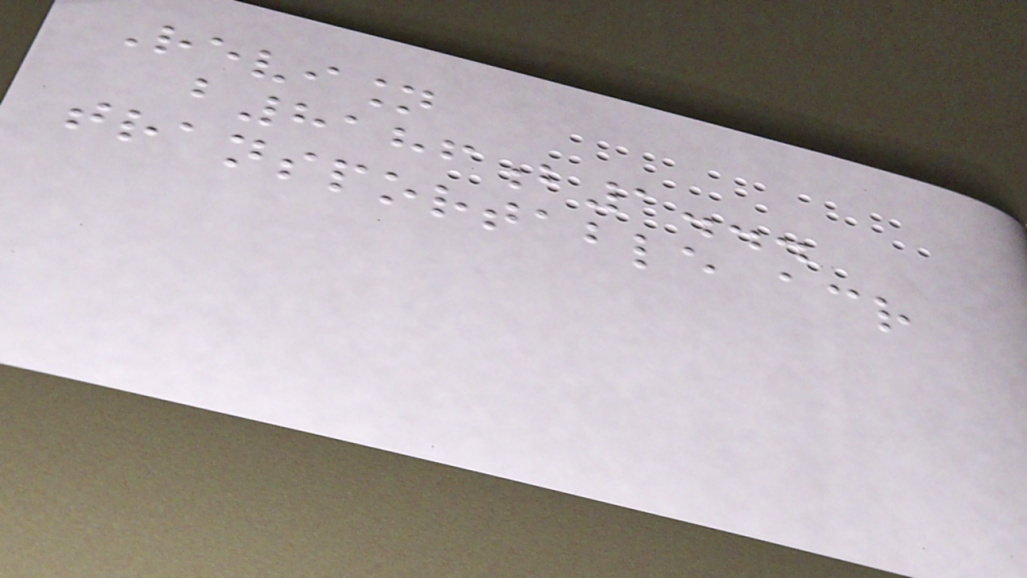Revision
b8186b1...
transportable across
